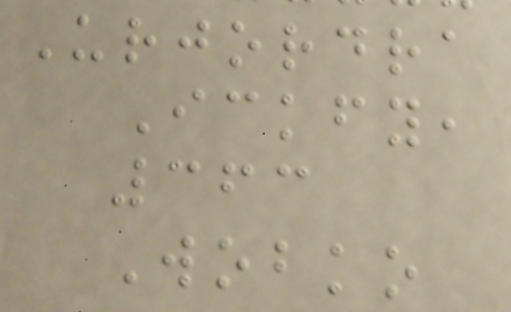Urjordra
Ickfy,
363
Wobko
